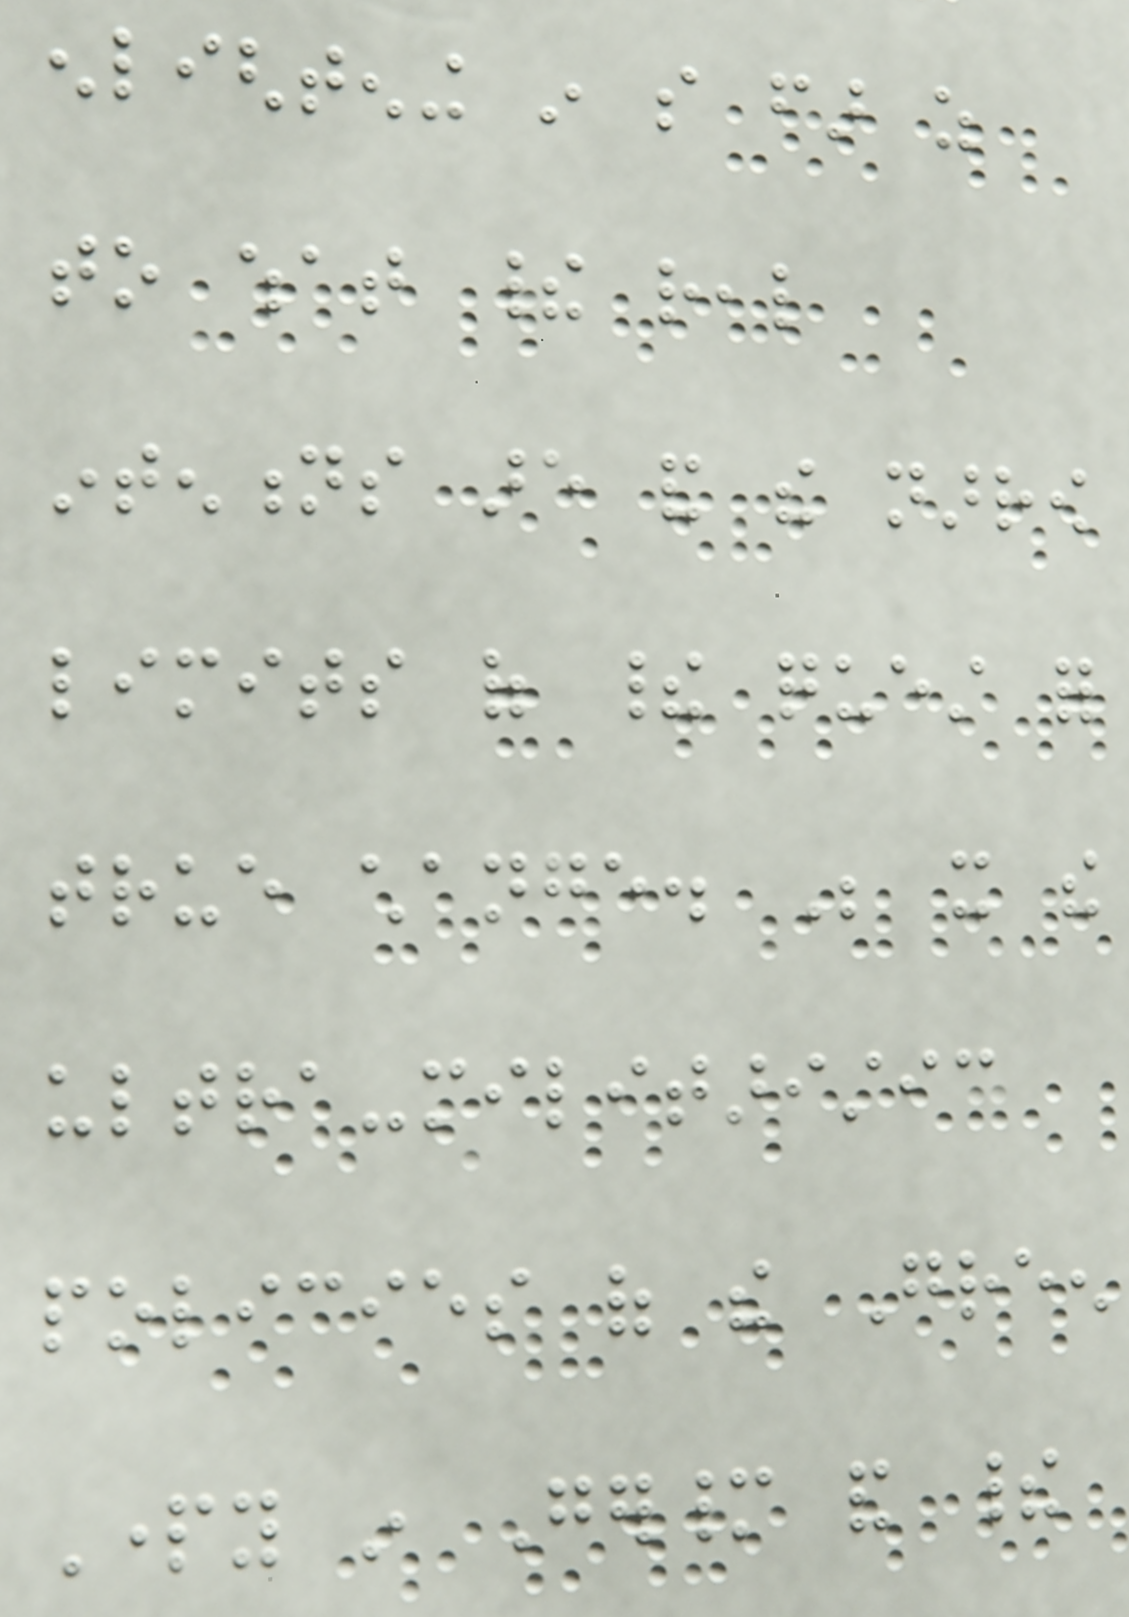enlightening in so far as
to what their real
intentions are and the narrow
limits of their quest for
true change. Be it the
ultra-militaristic
policies of the Green
Party in Germany and their
